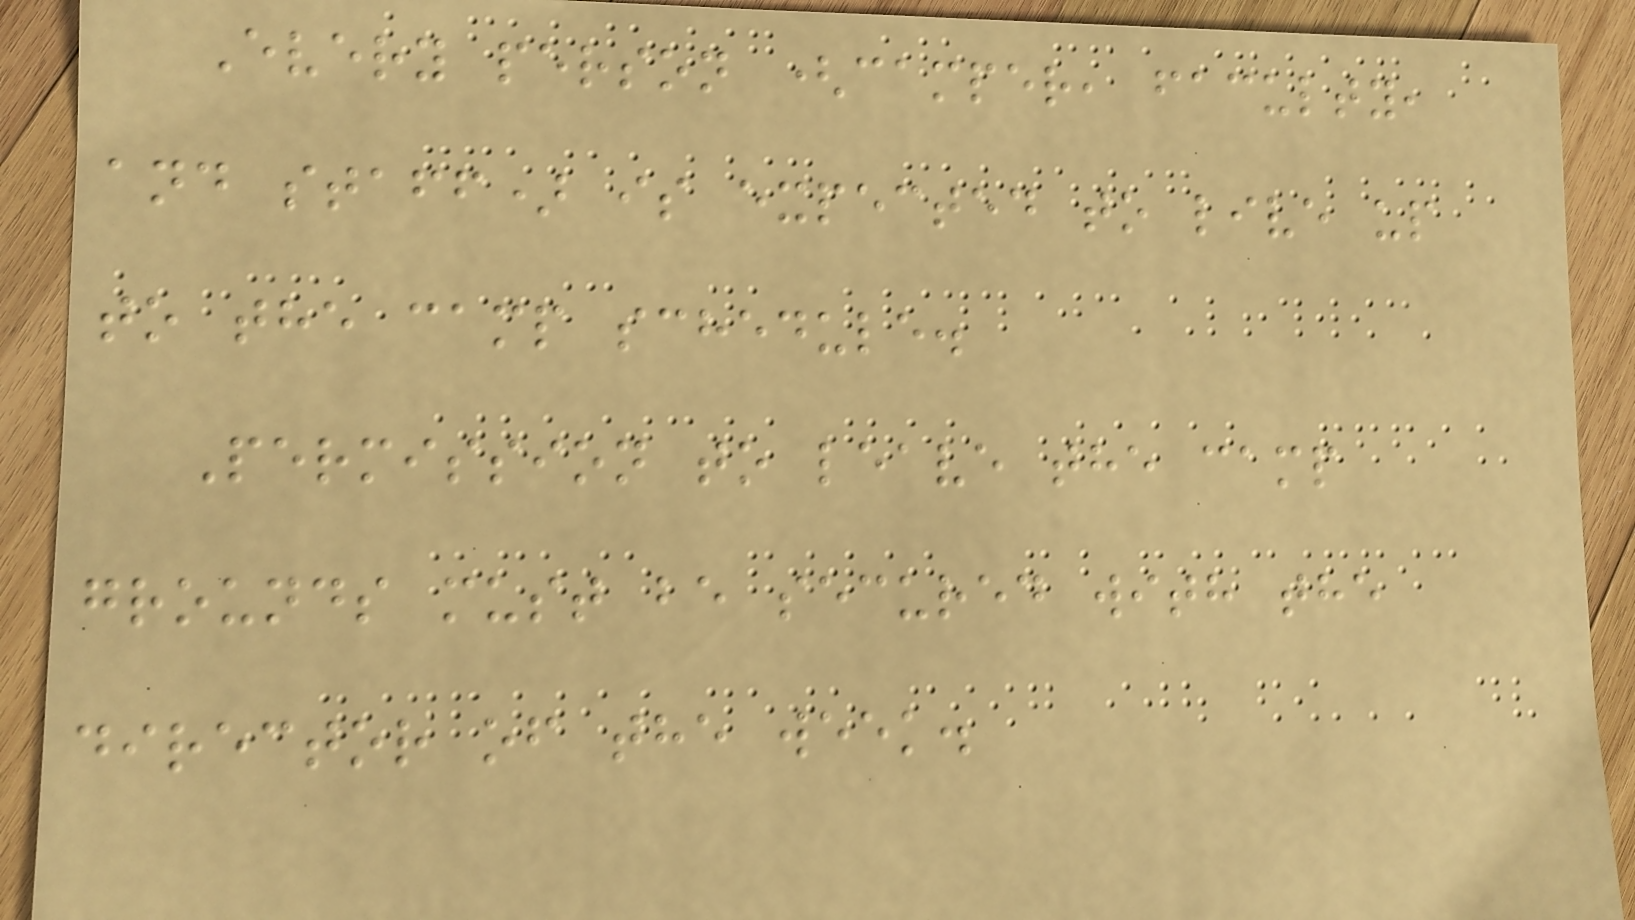Every person (camper, faculty,
and staff) is expected to live up
to the camp schedule.
Permission to leave the camp
grounds must be secured with the
director of the week.
